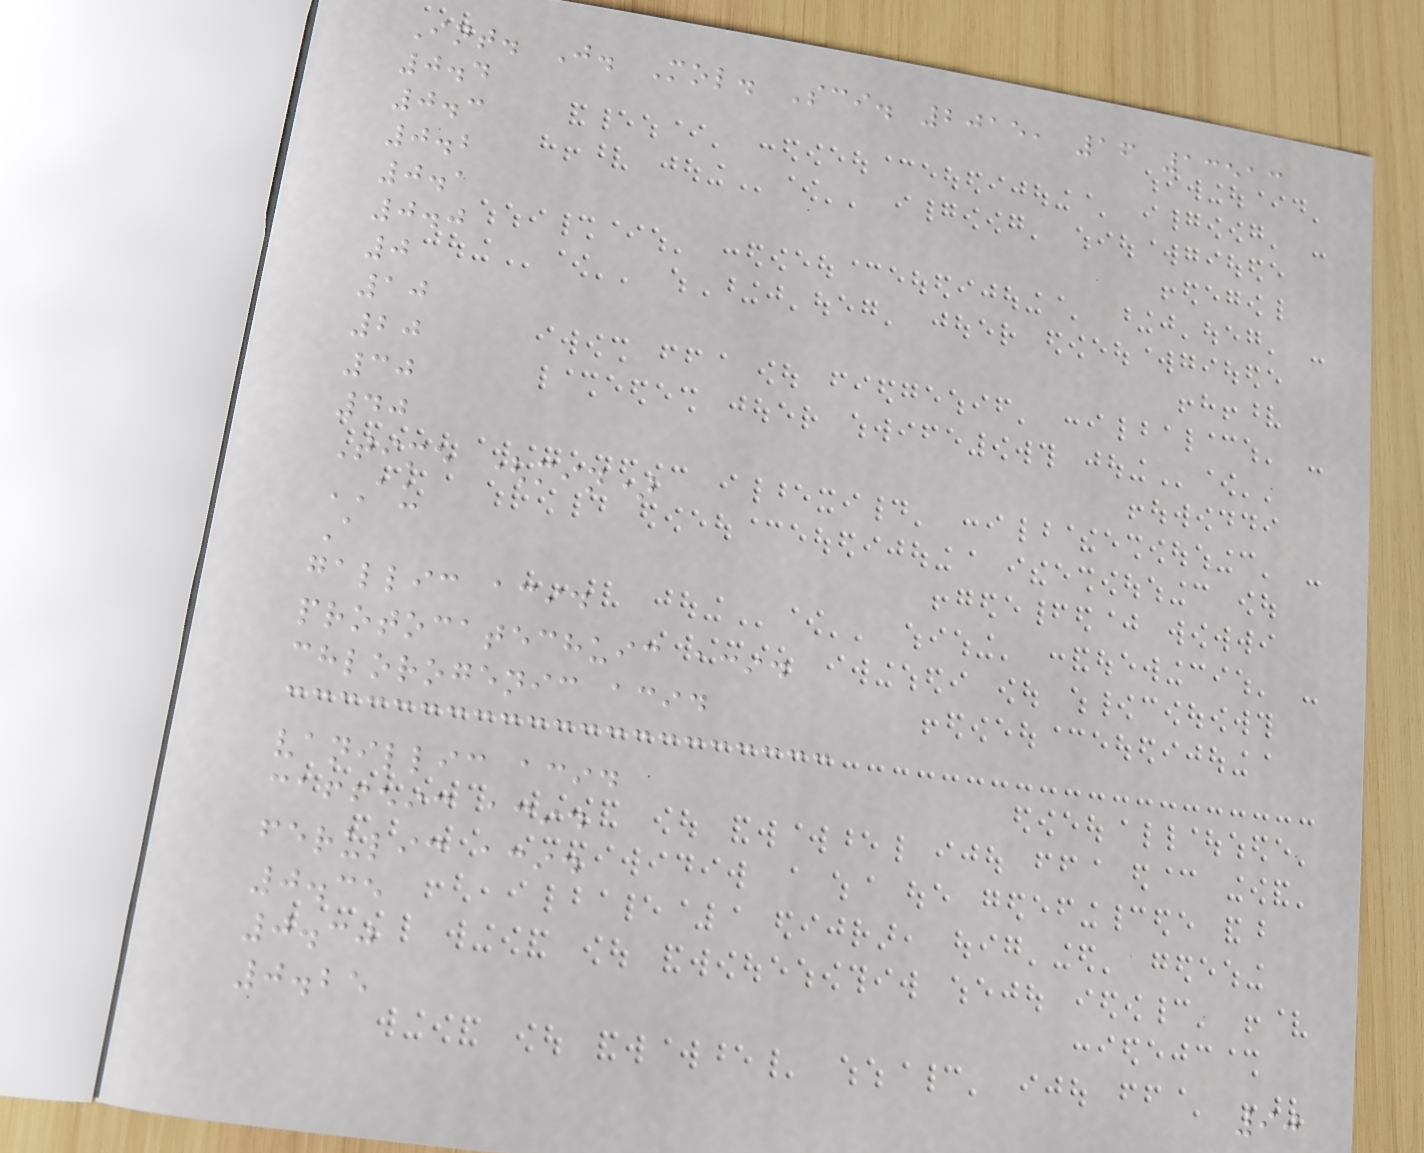Int. J. Mol. Sci. 2015, 16 13513
0.4
0.3
0.2
0.1
0.0
0
10
20
30
40
Time (min)
AU
A
gallic acid
protocatechuic acid
chlorogenic acid
vanillic acid
caffeic acid
ferulic acid
0.35
0.30
0.25
90
